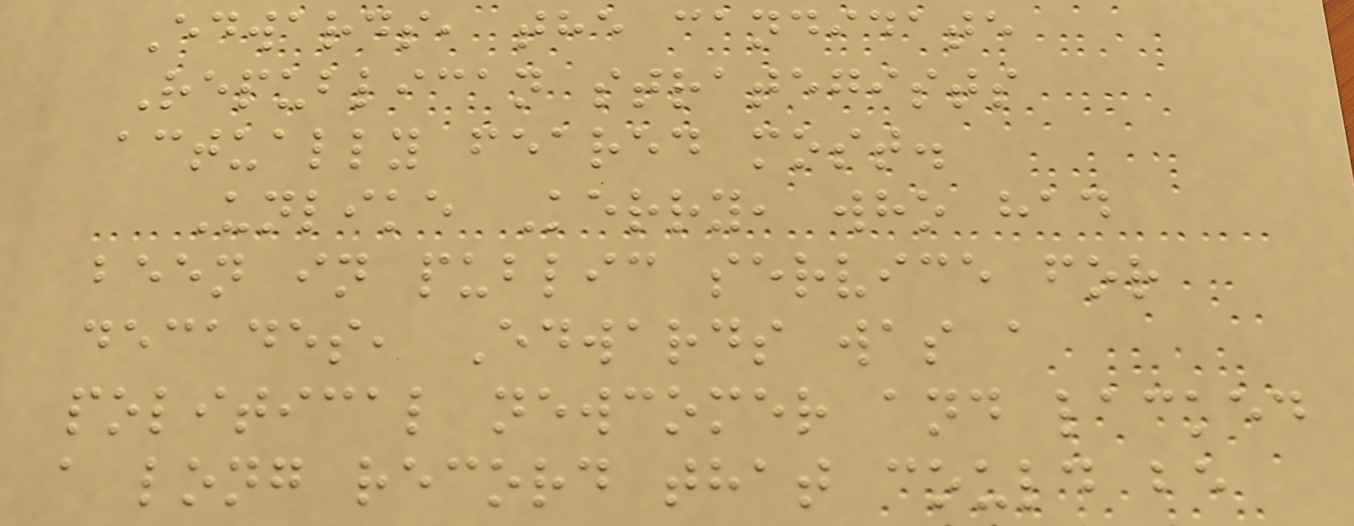Edwards, the candidate
Republican strategists
actually feared most.
Unlike Kerry, who had
been in public service for
decades, Edwards was a
political newcomer and lacked
a long record that could be
